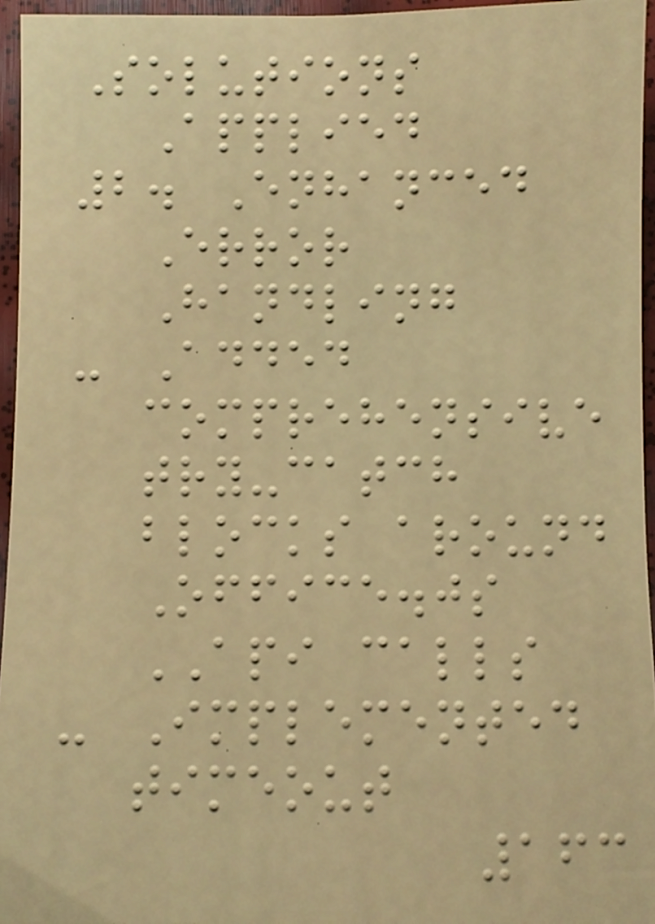Solutions
Applied
2. Enhanced
Error
Handling
- Added
comprehensive
try-catch
blocks around
Office.js
API calls
- Implemented
timeout
163
